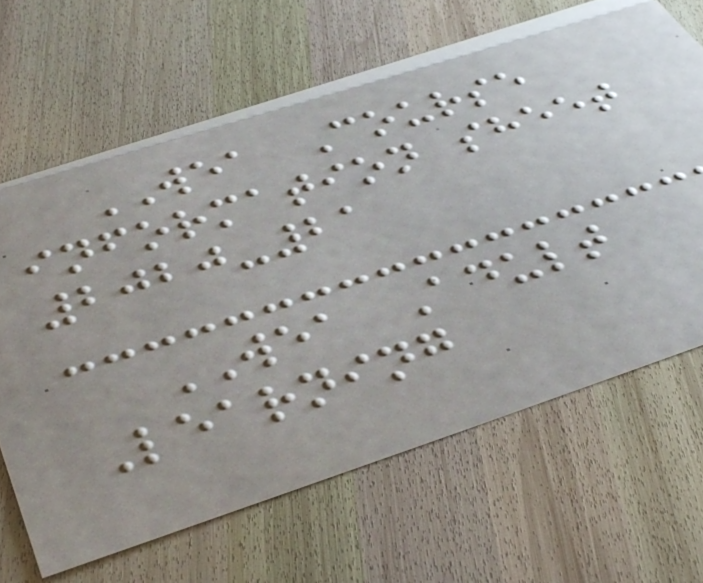WEA Course
information sheet
2020-21
WEA Adult
Learning
